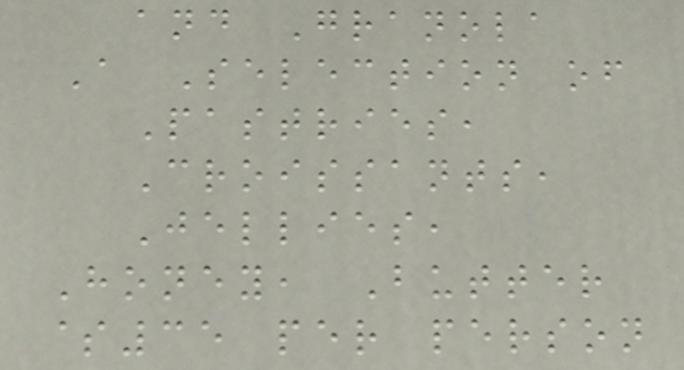and Granola
A Selection of
Pastries,
Croissants,
Jellies,
Honey, Butter
$35 per person
